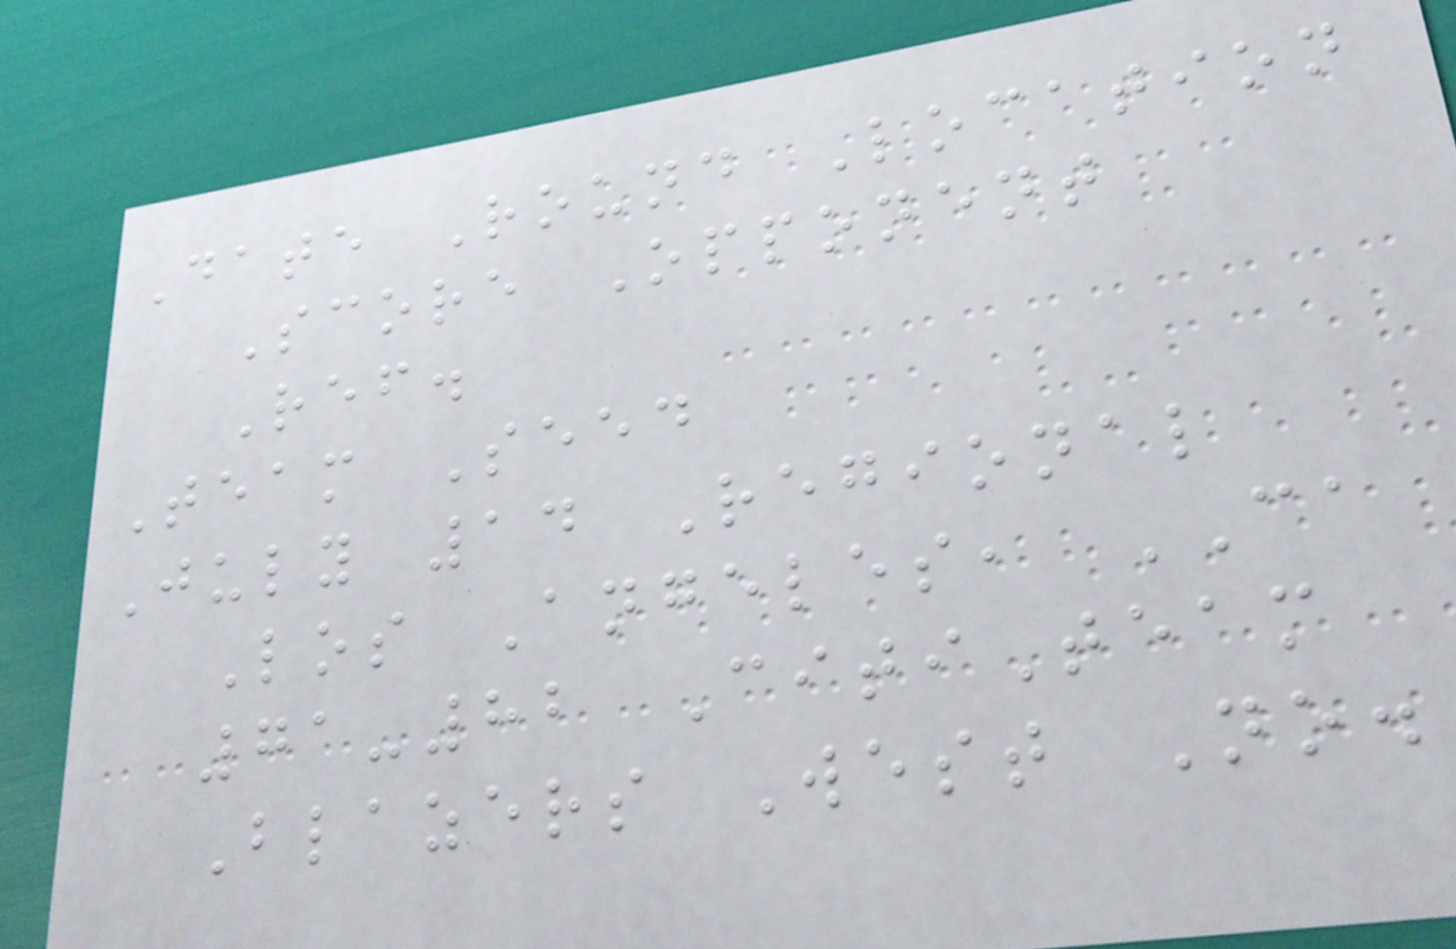Date Round Location
Score Opponent
Ref.
Team Seed
July 14 Regional
Los Angeles, CA
71-82 CitiTeam
Blazers West No.
